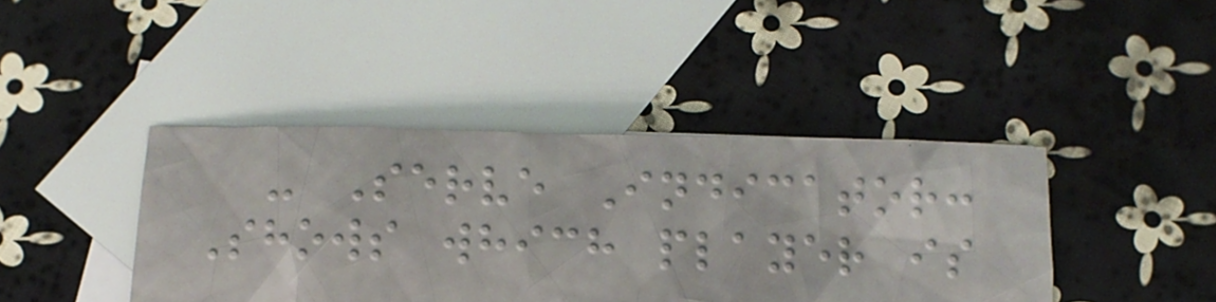- Serve Indicator:
Shows which player is
